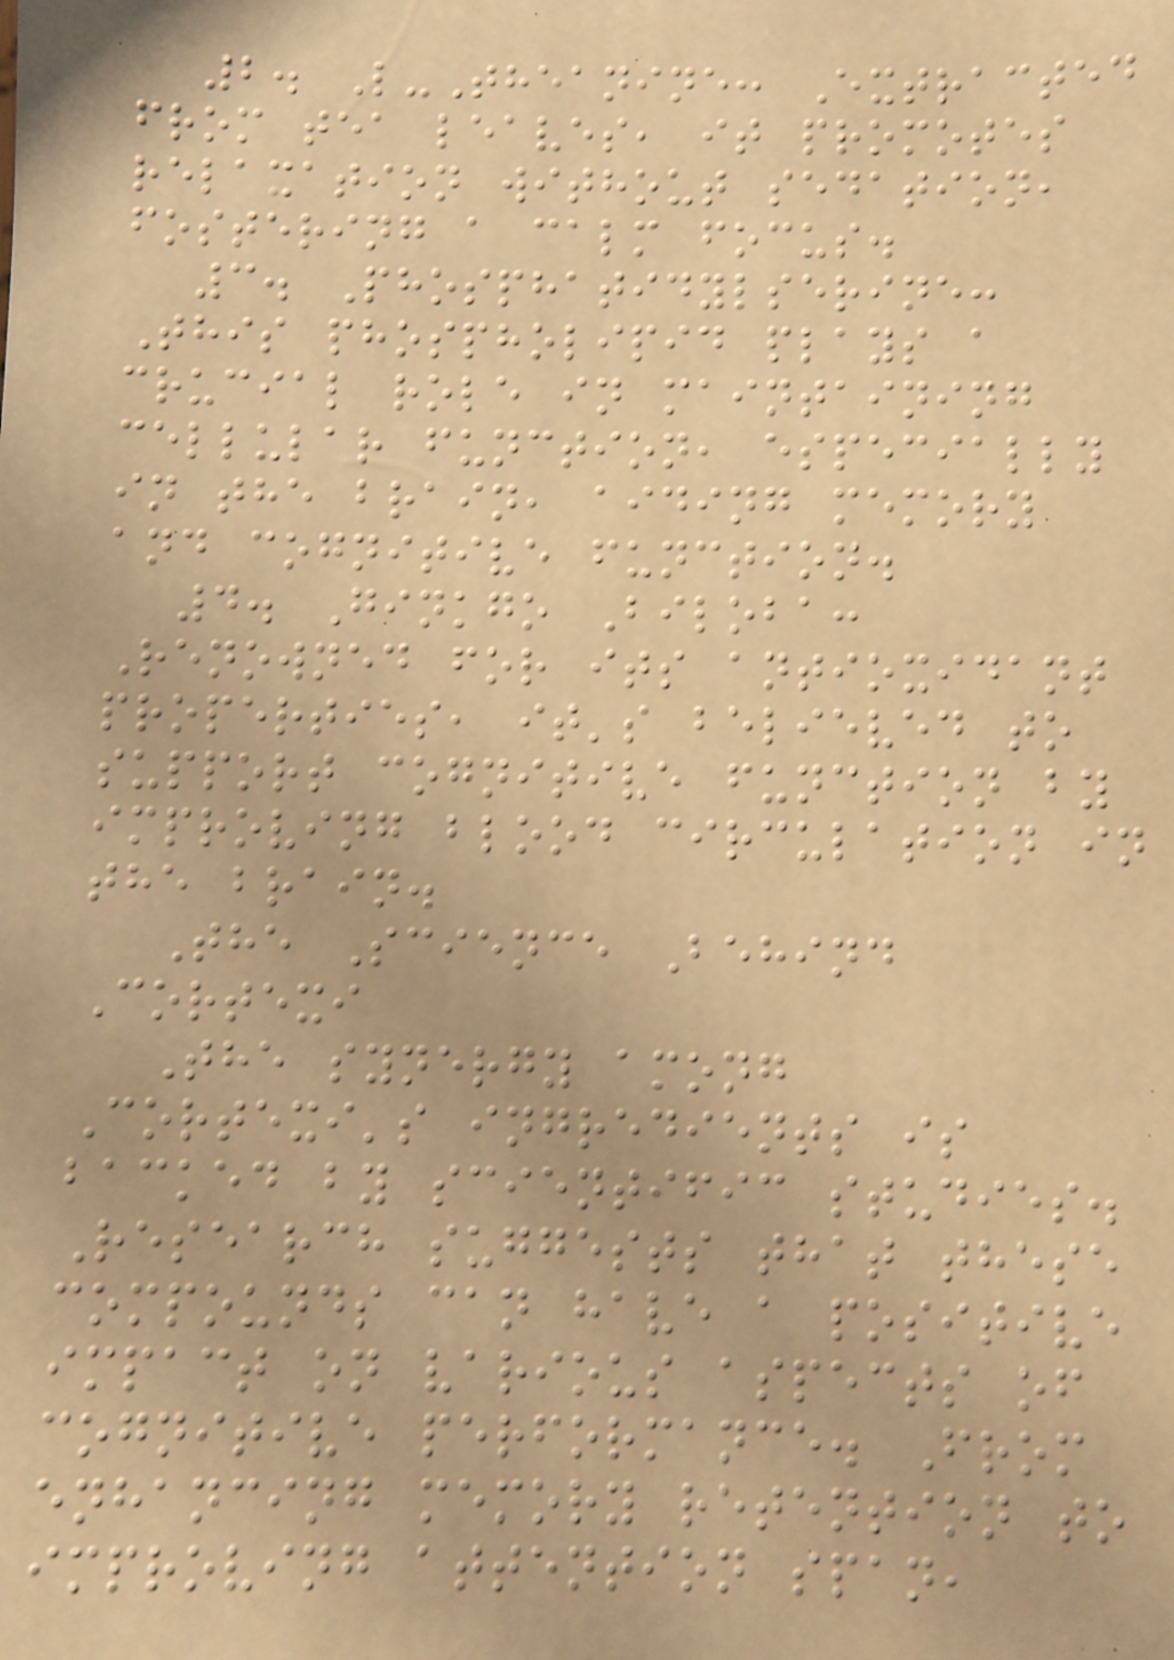2. L-Theanine: Extracted
from tea leaves, it promotes
relaxation without sedation,
fostering a calm focus.
3. Phosphatidylserine:
This phospholipid plays a
crucial role in maintaining
cellular function, especially
in the brain, aiding memory
and cognitive function.
4. Ginkgo Biloba:
Renowned for its antioxidant
properties, it's believed to
support cognitive function by
improving blood circulation in
the brain.
The Science Behind
Cortexi
The synergy among
Cortexi's ingredients is
backed by scientific studies.
Research suggests that these
compounds can have a positive
impact on various aspects of
cognitive performance. From
enhancing memory retention to
improving attention span,
